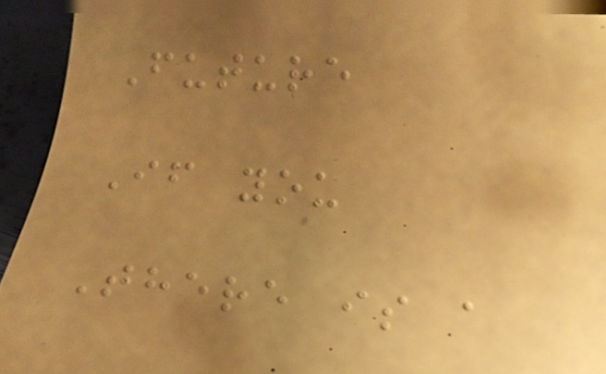Future
If you
There is a
